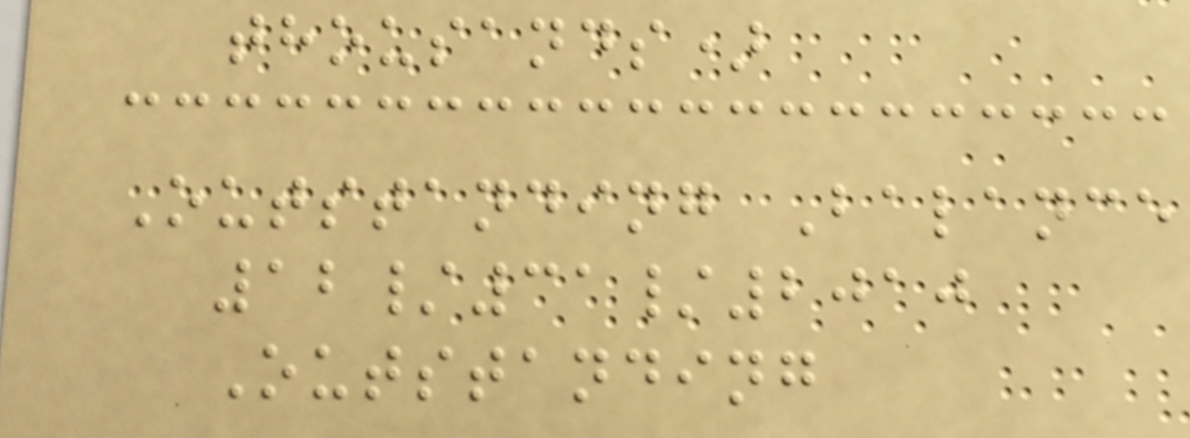thousands)
Outstanding Balance
12/31/2010
Outstanding
